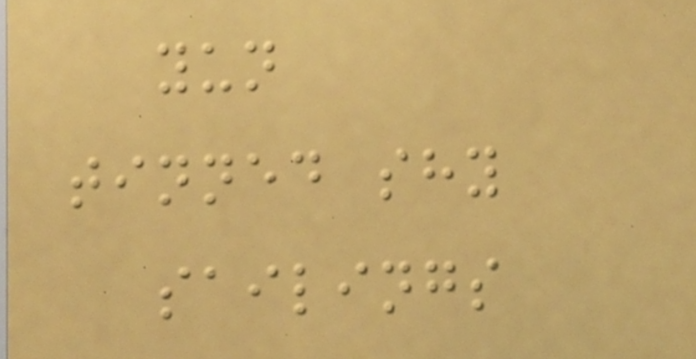yun
tinned shy
sailings
